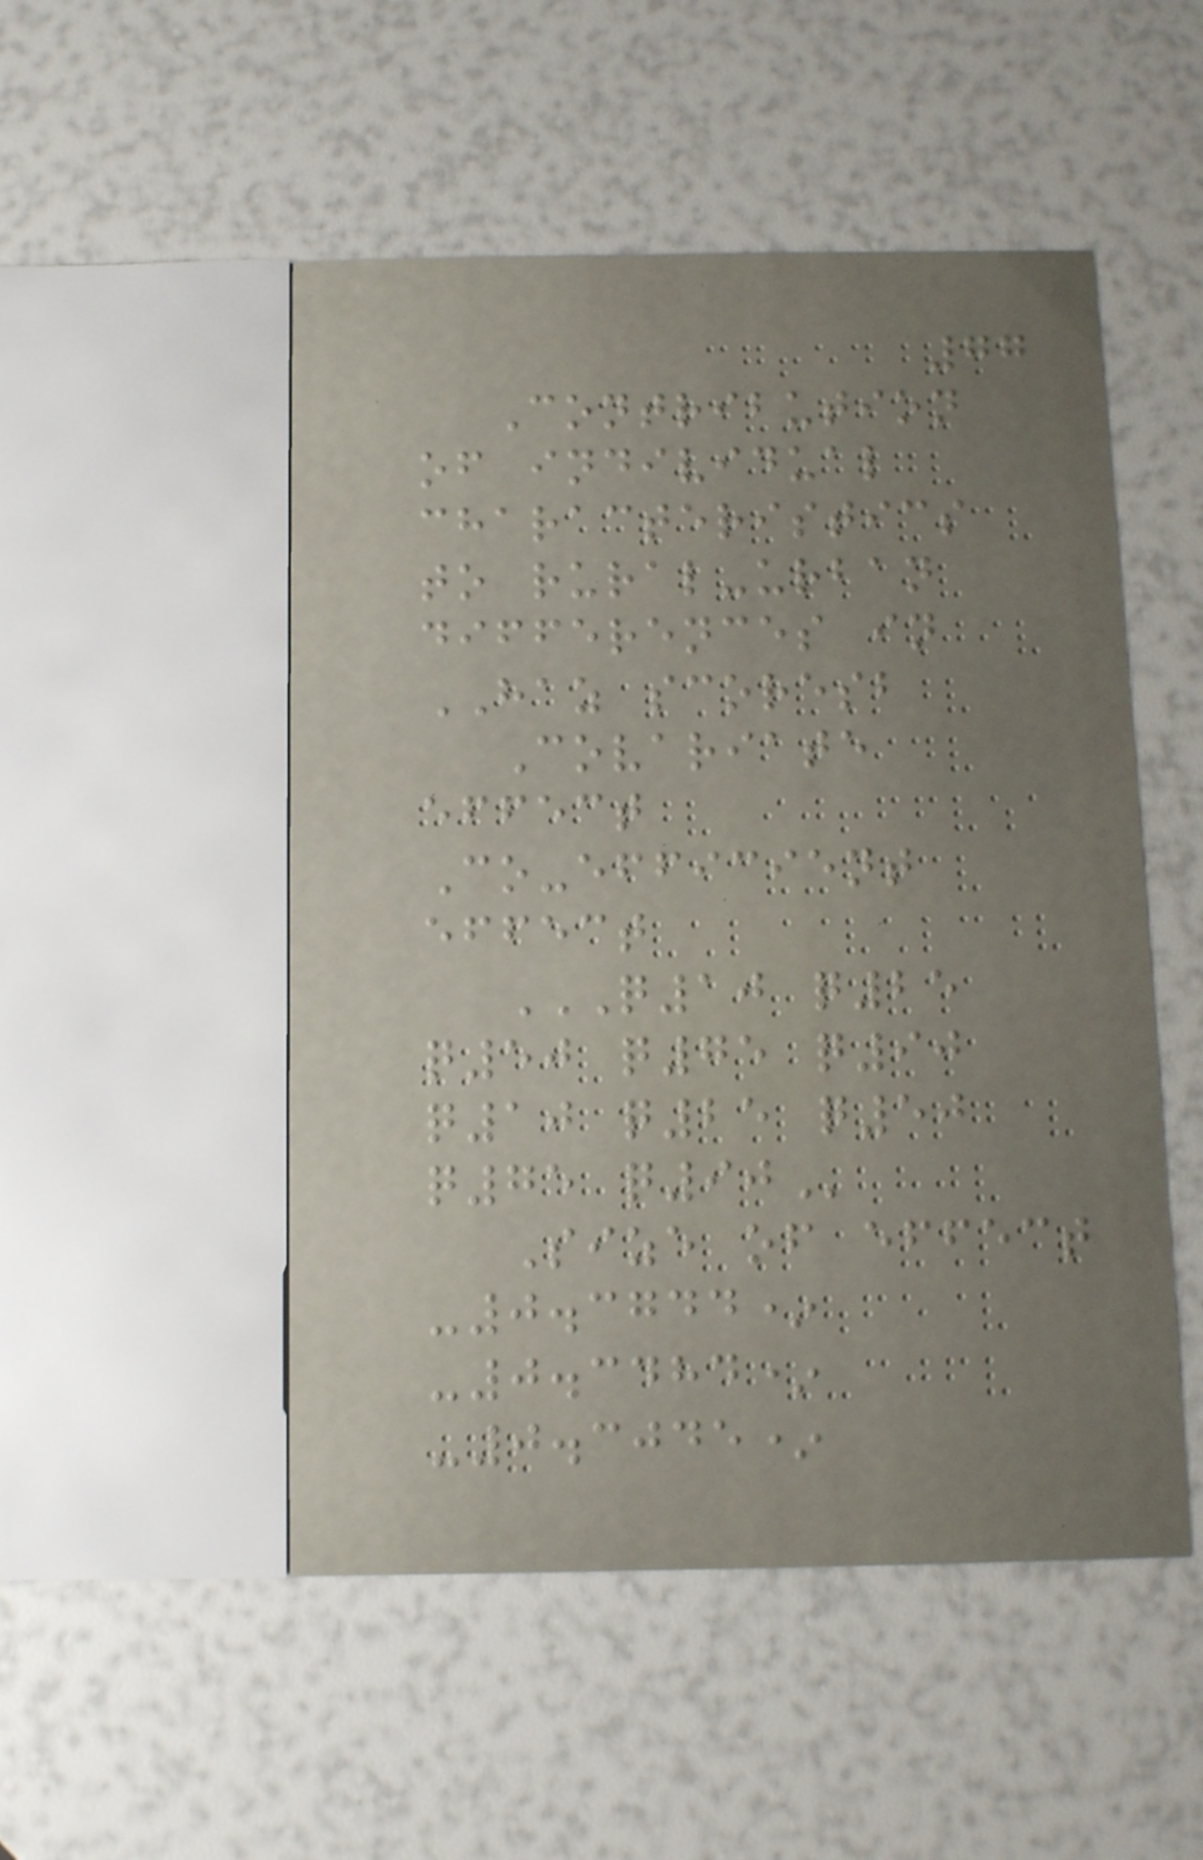77
Contribution
of individual
characteristics
to rural-urban
differences in
HAZ scoresb
Covariate
effect
Co-efficient
effect
Q10 Q25
Q50 Q75 Q90
Q10 Q25 Q50
Q75 Q90
Size of effect
-0.3744*
-0.3484*
-0.3045*
